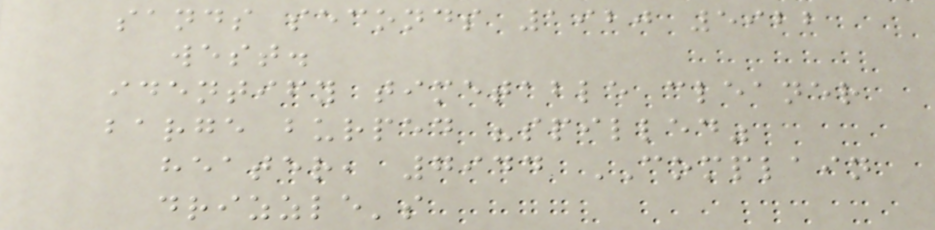sands seconds 1920 5922
west.
identify timetable cleaner
barge burped "spilled"
heater, 7944 COMPLAIN
drizzle's
